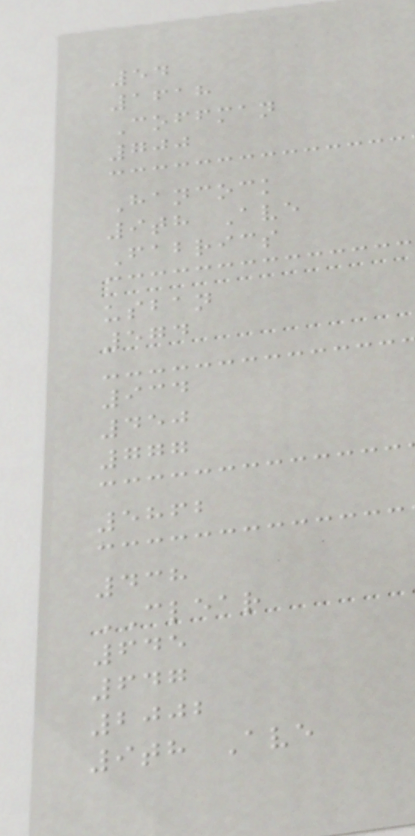54
1618
Coffman
700
Hancock
9th Ave
Fabrics
usban
574
934
450
777
5862
438
CLEAR
645
647
2002
9th Ave
